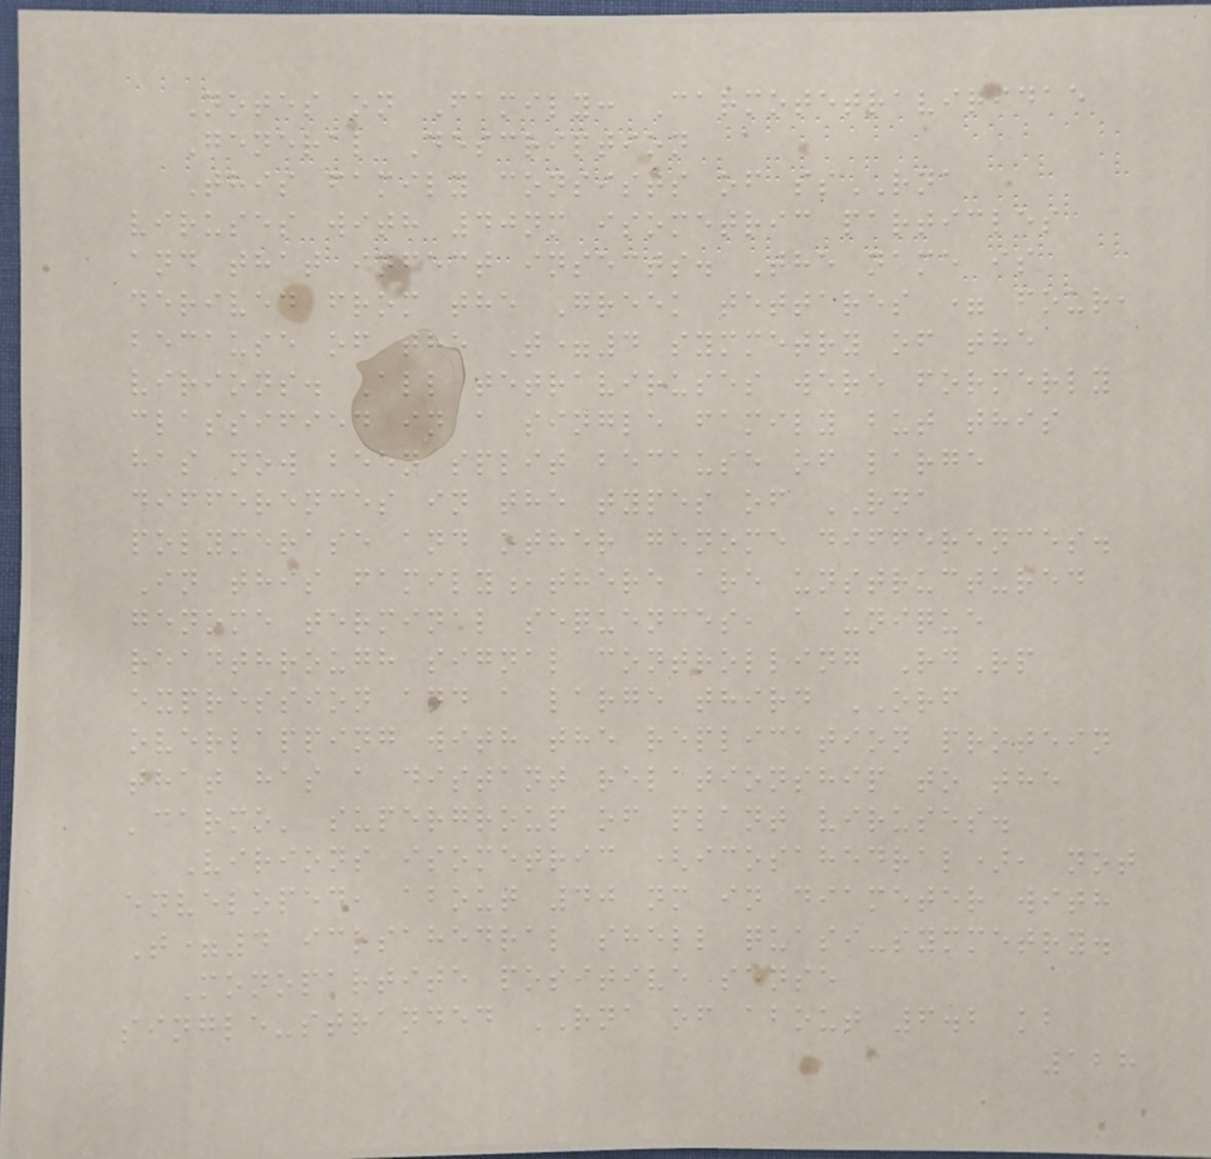Notes on Family: Carmotetraviridae
General Description
This family consists of ssRNA
viruses with 40nm isometric particles
and that infect insects. The name is
derived from the Greek tettares = four,
because of the T=4 symmetry of the
virions. All tetraviruses were formerly
classified in a single family but this
has now been split because of large
differences in the types of RNA
polymerase and other genome differences.
In this family,there are unstructured
genome terminal sequences, a unique
readthrough signal controlling RdRp
expression and a large third ORF
overlapping with the replication protein
that has a distant relationship to the
'carmo' supergroup of plant viruses.
Virions isometric (icosahedral), not
enveloped, about 40 nm in diameter with
T=4 icosahedral shell quasi-symmetry.
Monopartite positive sense
single-stranded RNA of about 6.2 kb
128
